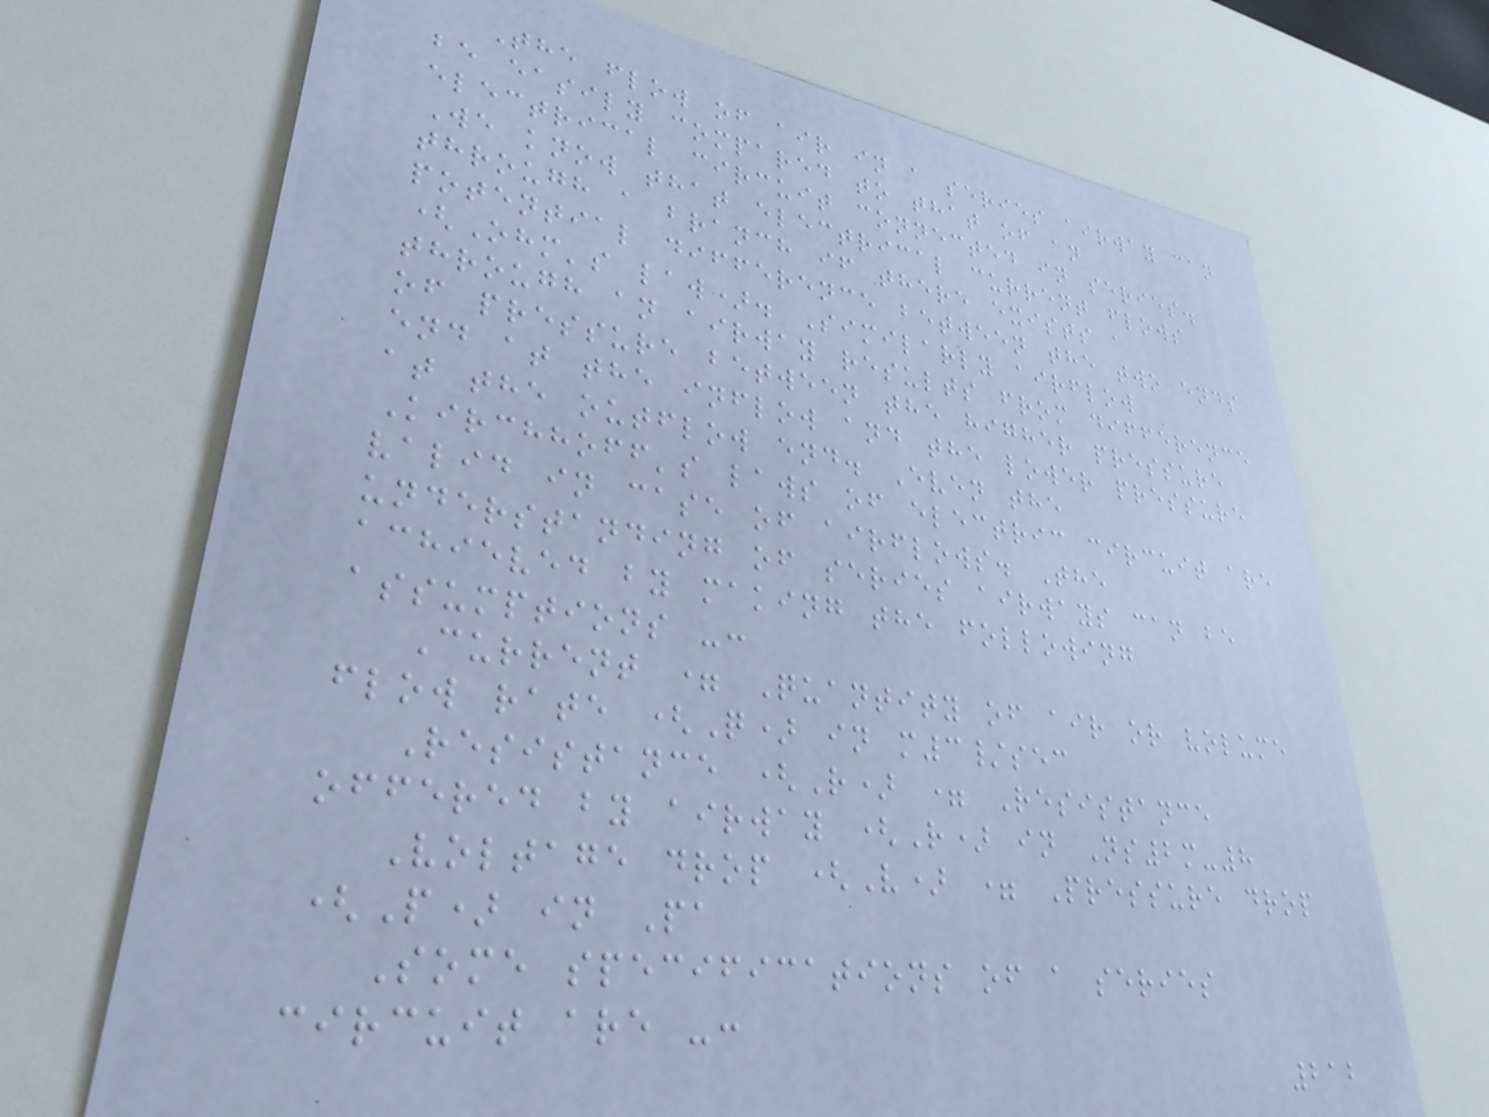The flow of air in a series airway can
be easily compared to that of an
electrical circuit connected in series.
We know that electrical current flows
through a branch if there exists a
potential difference between the two ends
(Ohm's law). Similarly airflow
through an airway results from difference
of pressure between the higher pressure
end at the inflow and the lower pressure
at the outflow end. Even the
Kirchhoff's laws of electric circuit are
valid in case of airflows. The
understanding of series airways can be
achieved by making the following
assumptions -:
Current = Quantity of air or volume
flow rate (Q) in m3/sec
Resistance (R) = Resistance
offered by airway (R) in Ns2m-8
Voltage drop (V) = Pressure drop
(P) in Pa
Some specifications of a series
circuit are -:
212
